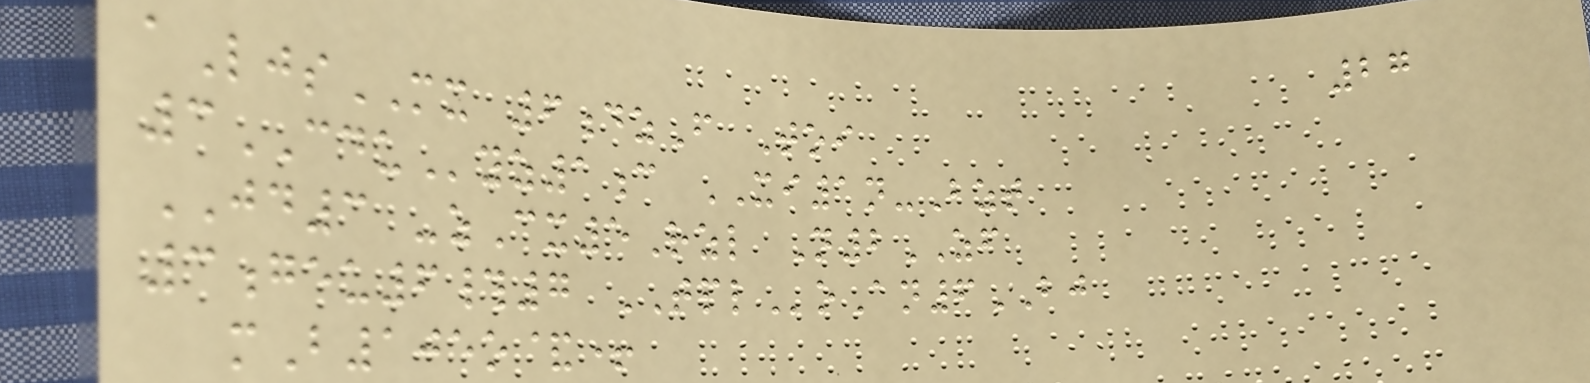27
aLjsMX 6dzF Toi
3CDUyz1c XI1n-Bzt
JD3 -zCx5Rzl N2ZF
3geu6#7 TPLoAn6BJ
mB105o&+
